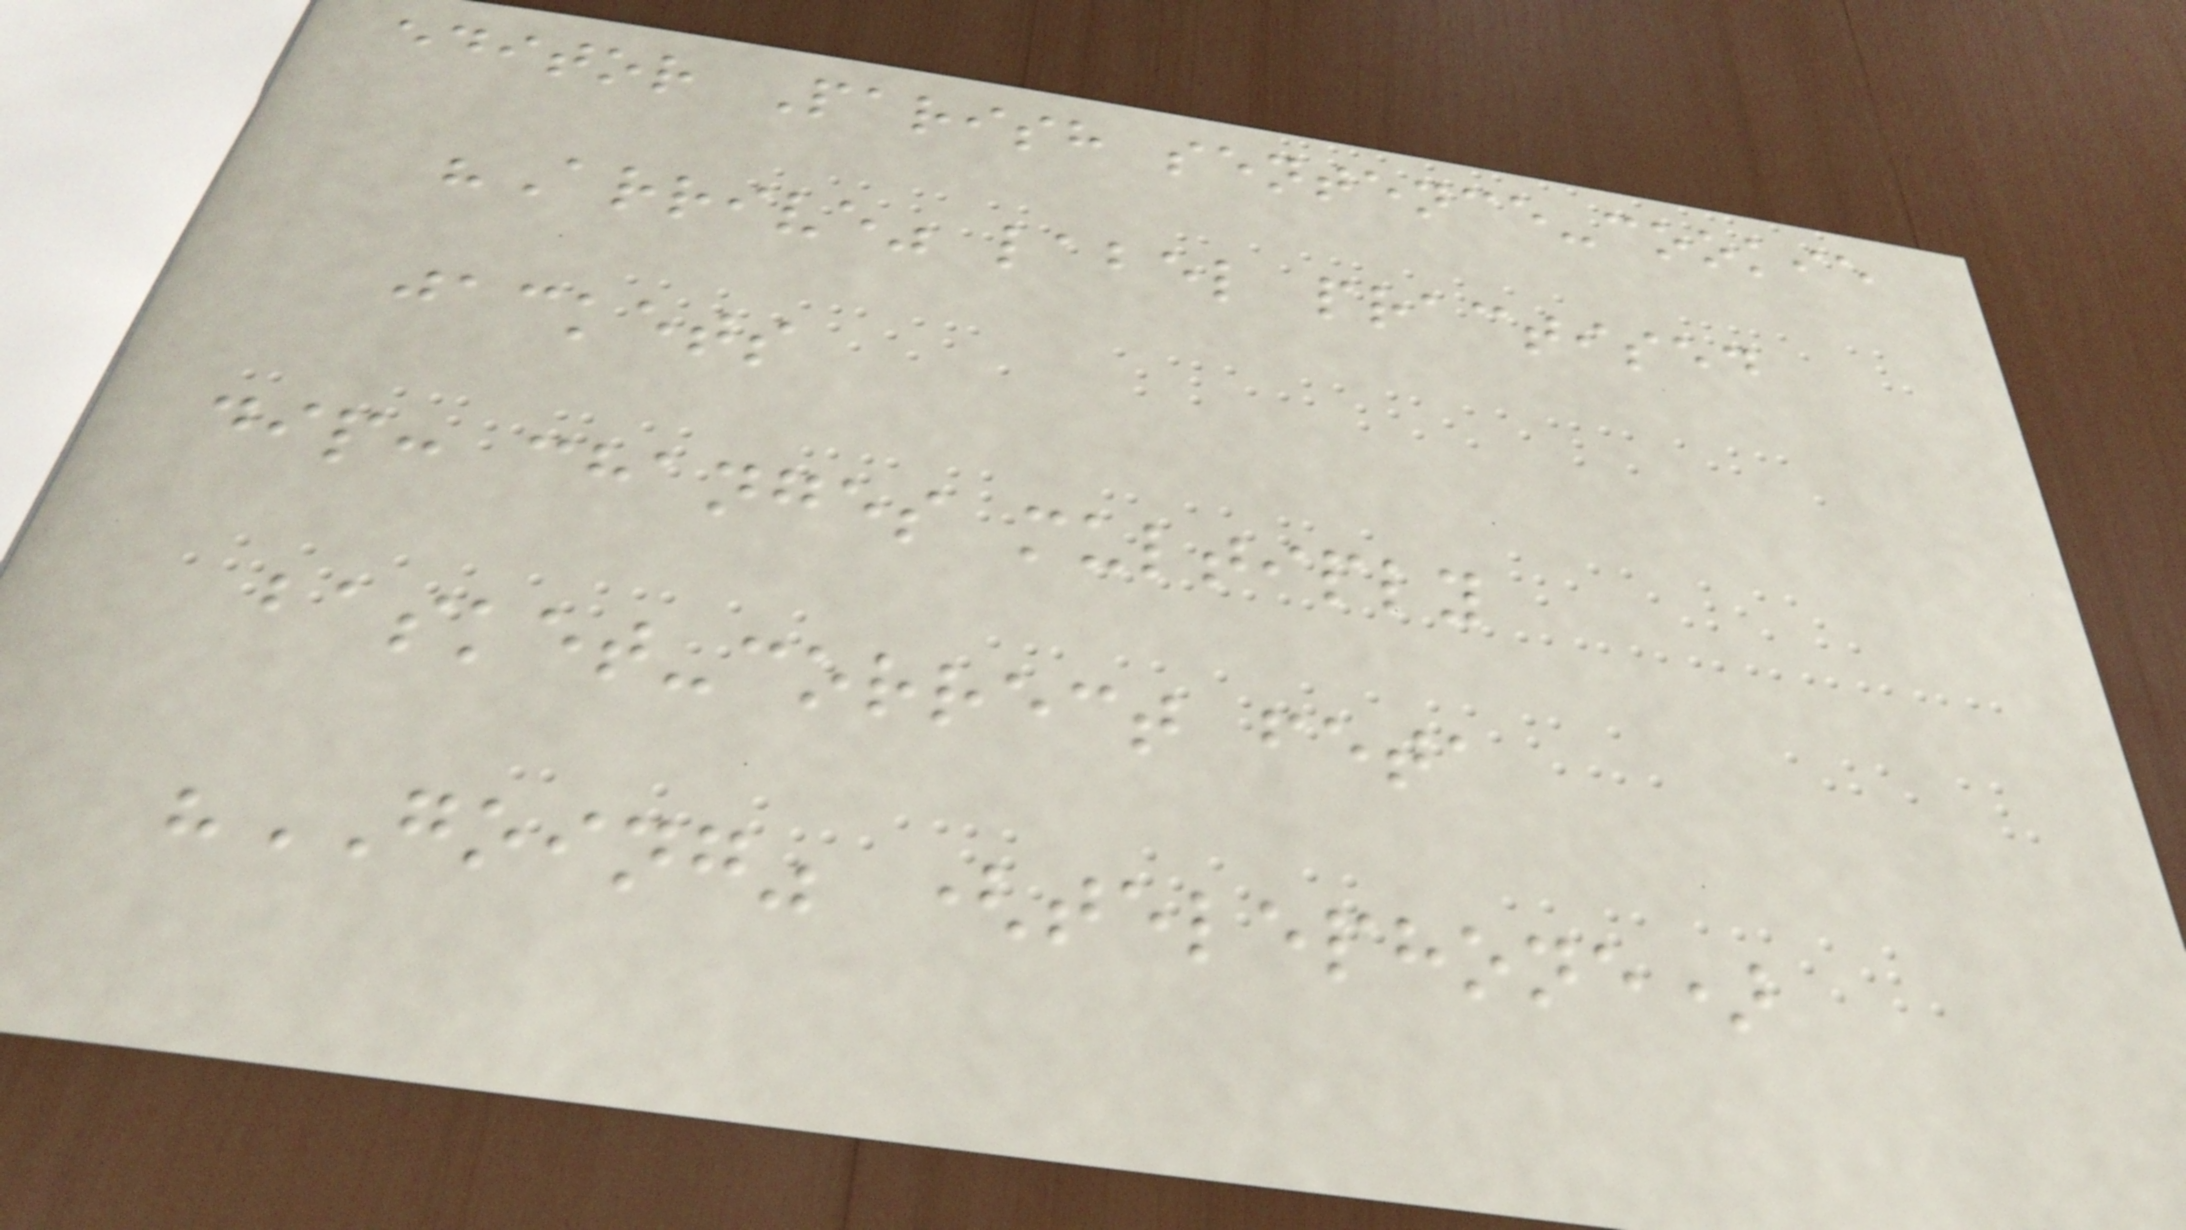editor Parish sentence-cookie
"Arrive" label practised
jackets
dip: changes multiply
basket-correct feta
"GOING" (telephone)
